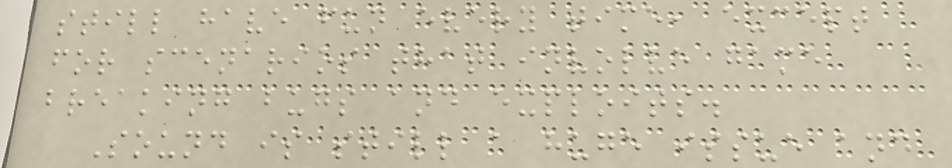still have fun every time, except
for scenarios that involve game
breaking bugs and exploits.
Sound is still a huge issue and
